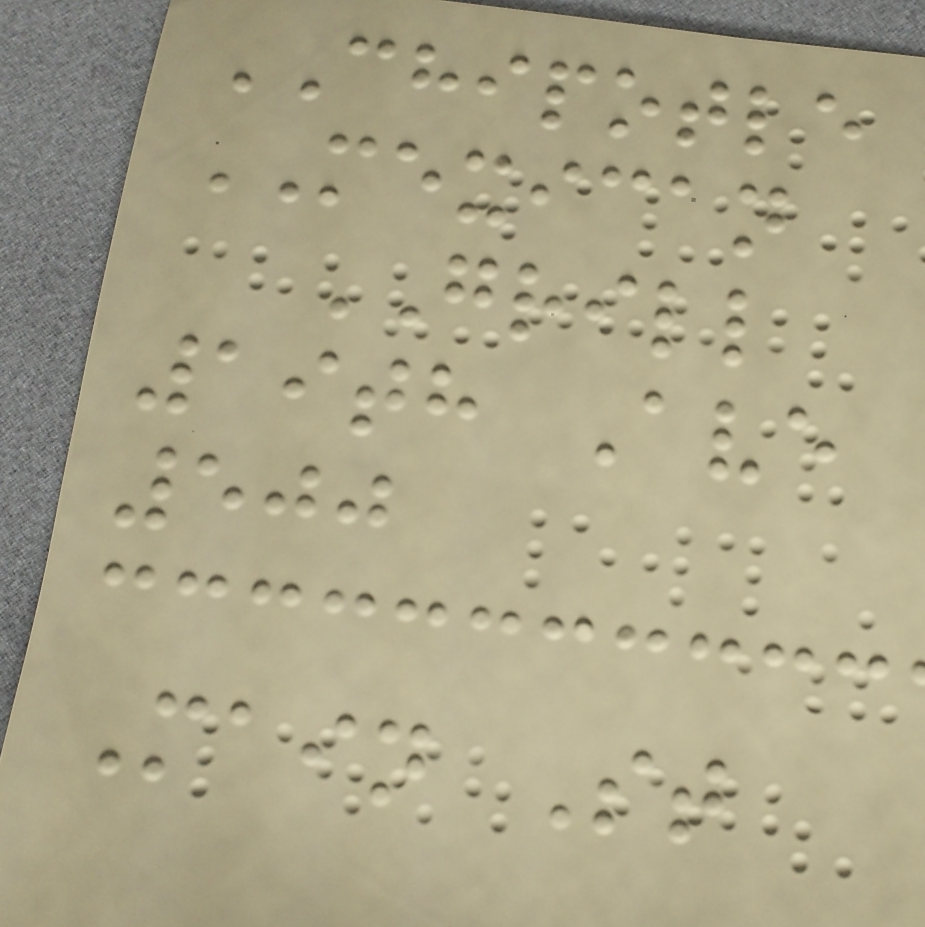CHIPOTLE
MEXICAN
GRILL
19th Ave
500
Main St
